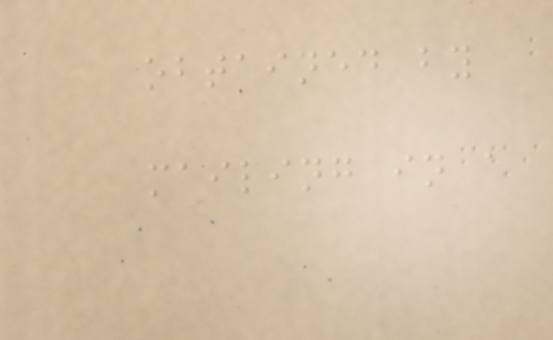obtained by
mailing in a
